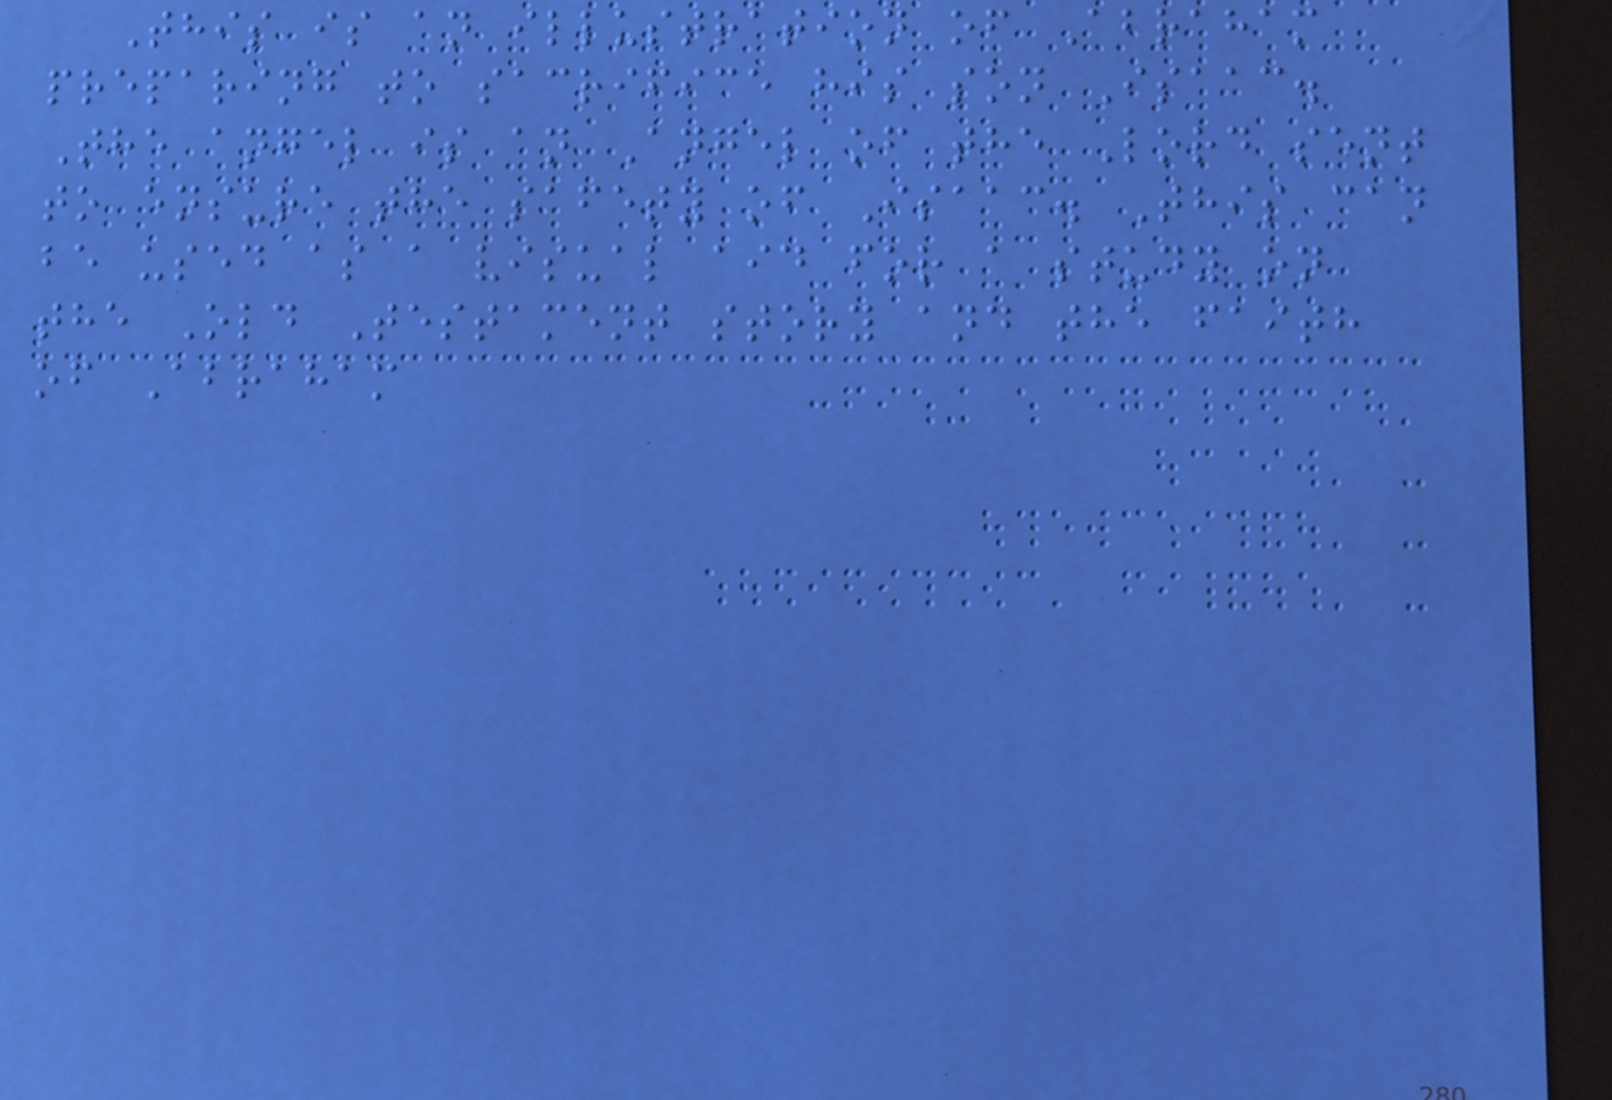This is an illustration of Abraham
preparing to sacrifice his son Isaac.
The angel is an Angel of the Lord sent
to ensure the safety of Isaac. This can
be used as a visual aid for a study on
the Old Testament story and the faith
of Abraham
